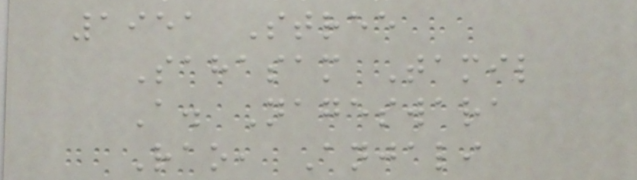1951 Stree
Sahasam Tamil
A. Nageswara
Rao, Anjali
